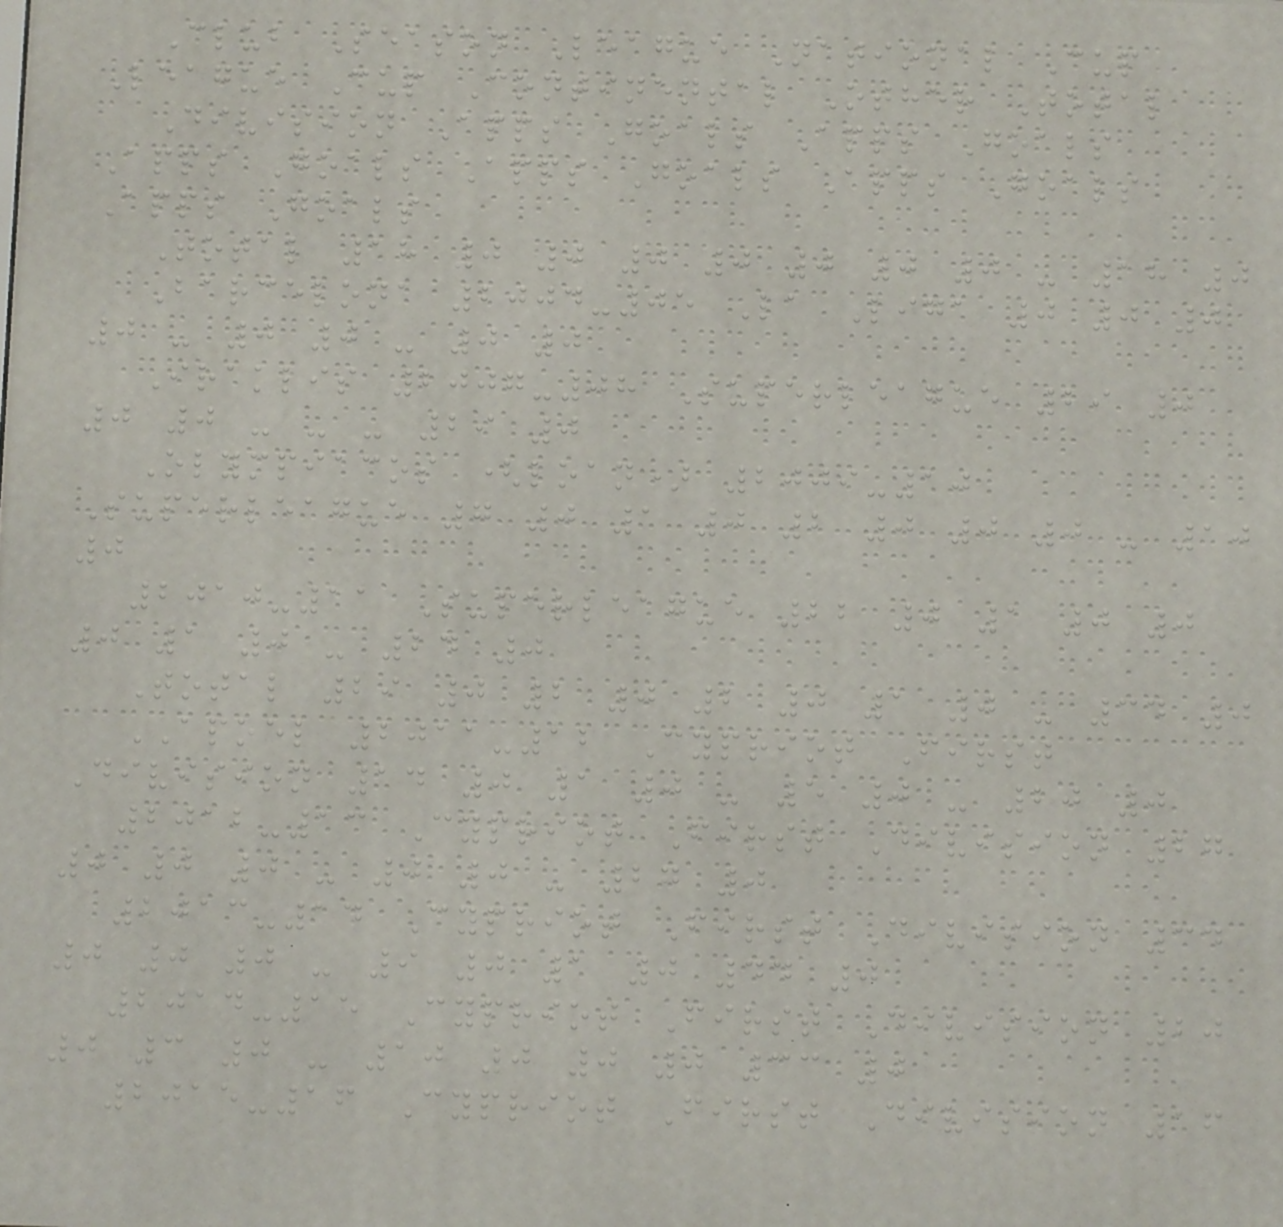Club Season League National Cup
League Cup Continental Other Total
Division Apps Goals Apps Goals
Apps Goals Apps Goals Apps Goals
Apps Goals
Total 18 0 0 0 0 0 0 0 - 18 0
Barcelona 2004-05 La Liga 0 0 0
0 - 0 0 - 0 0
Iraklis 2007-08 Superleague 29 0
0 0 - - - 29 0
Olympiacos (loan) 2009-10
Superleague 7 0 1 0 2 0 0 0 - 10
0
2010-11 Superleague 22 0 1 0 0
0 1 0 - 24 0
Total 29 0 2 0 2 0 1 0 - 34 0
APOEL 2011-12 Cypriot First
Division 14 0 1 0 - 5 0 - 20 0
2012-13 Cypriot First Division 27
0 0 0 - 0 0 - 27 0
2013-14 Cypriot First Division 34
0 0 0 - 9 0 1 0 44 0
2014-15 Cypriot First Division 20
0 3 0 - 10 0 0 0 33 0
2015-16 Cypriot First Division 16
